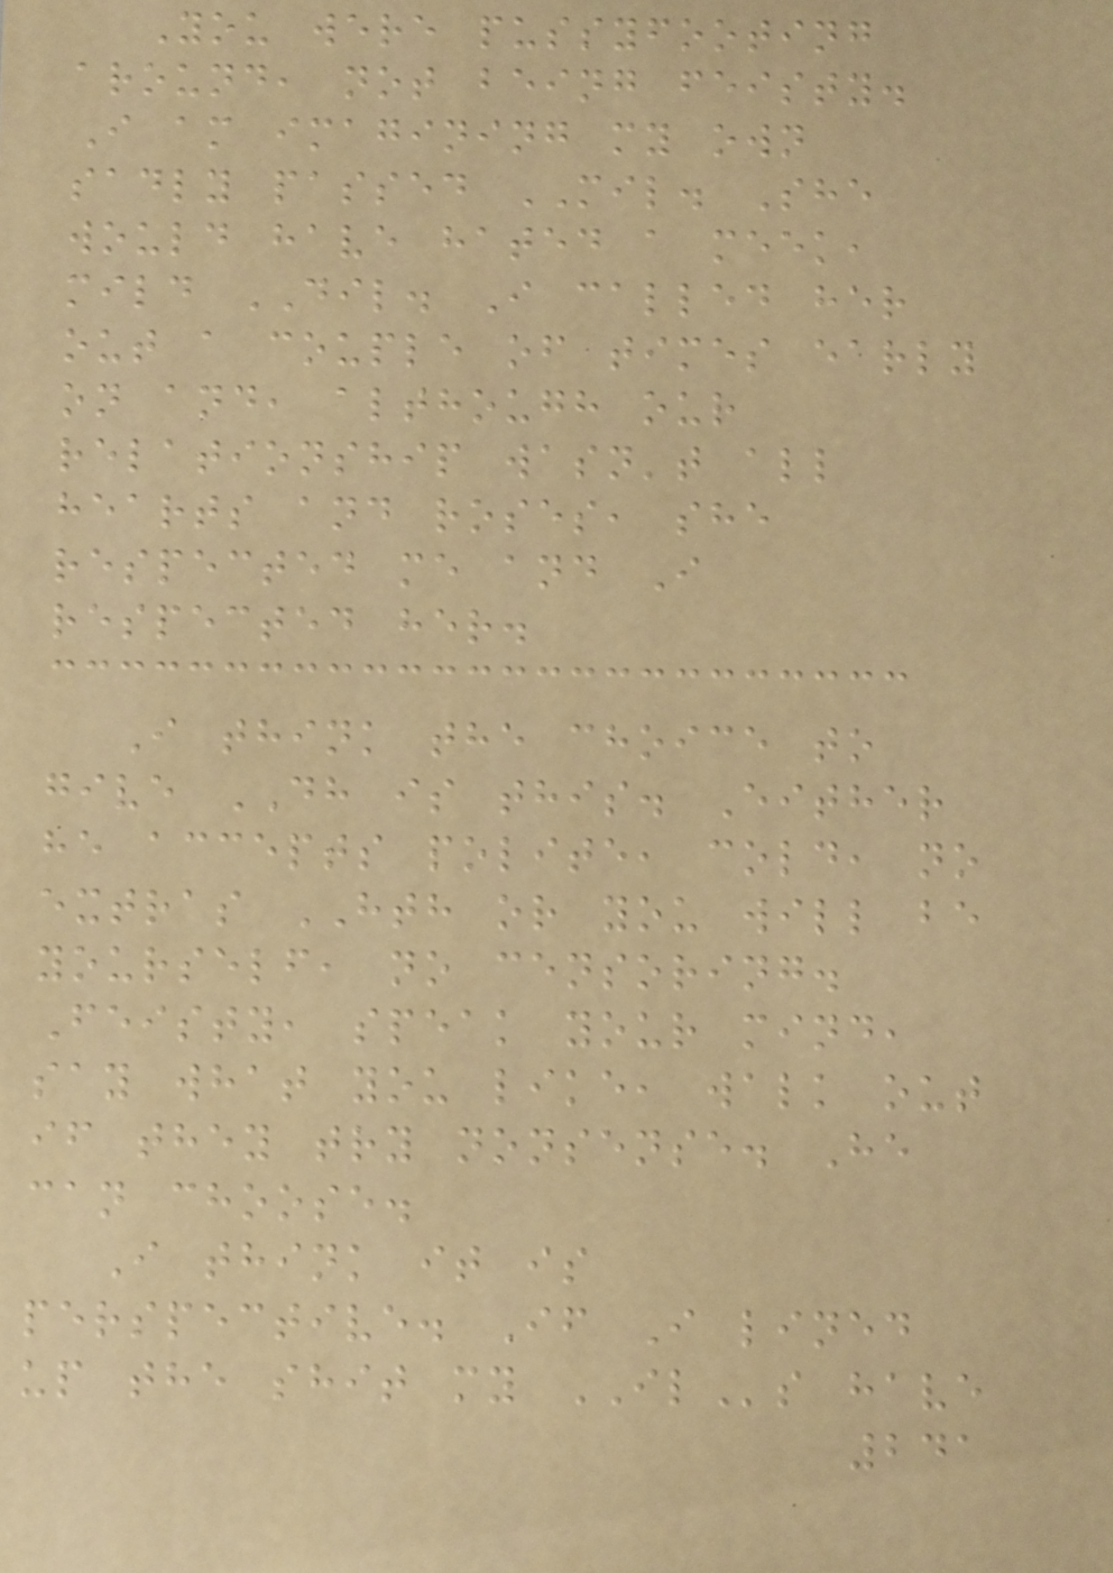You were pussyfooting
around, not being feisty.
I am imagining my own
sadly passed MIL. She
would have hated a meek,
mild DIL. I called her
out a couple of times early
on and, although our
relationship wasn't all
hearts and roses, she
respected me and I
respected her.
I think the choice to
give DH is this. Either
he accepts polite, cold, no
extras HTH or you will be
yourself, no censoring.
Feisty, speak your mind,
say what you like, walk out
if they try nonsense. He
can choose.
I think it is
perspective. If I lined
up the shit my ILs have
241
